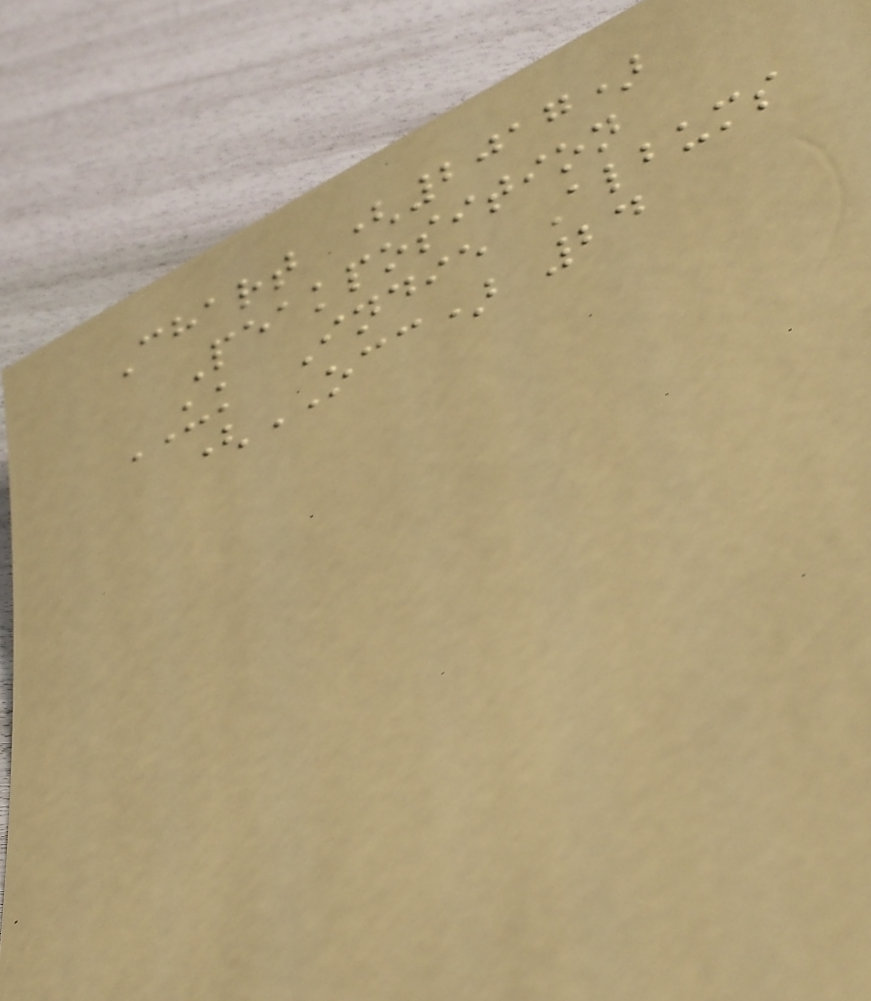Chart (2017)
Peakposition
UK Indie Albums
(OCC) 24
